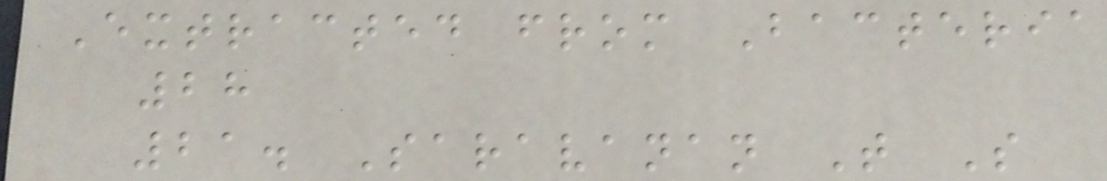Extracted from Bacteria
28
21. Saravanan T S
